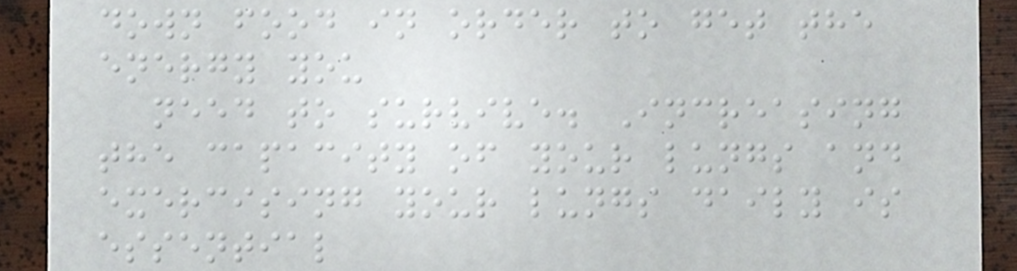down food in order to get the
energy you
need to survive. Increasing
the capacity of your lungs and
exercising your lungs daily is
essential
